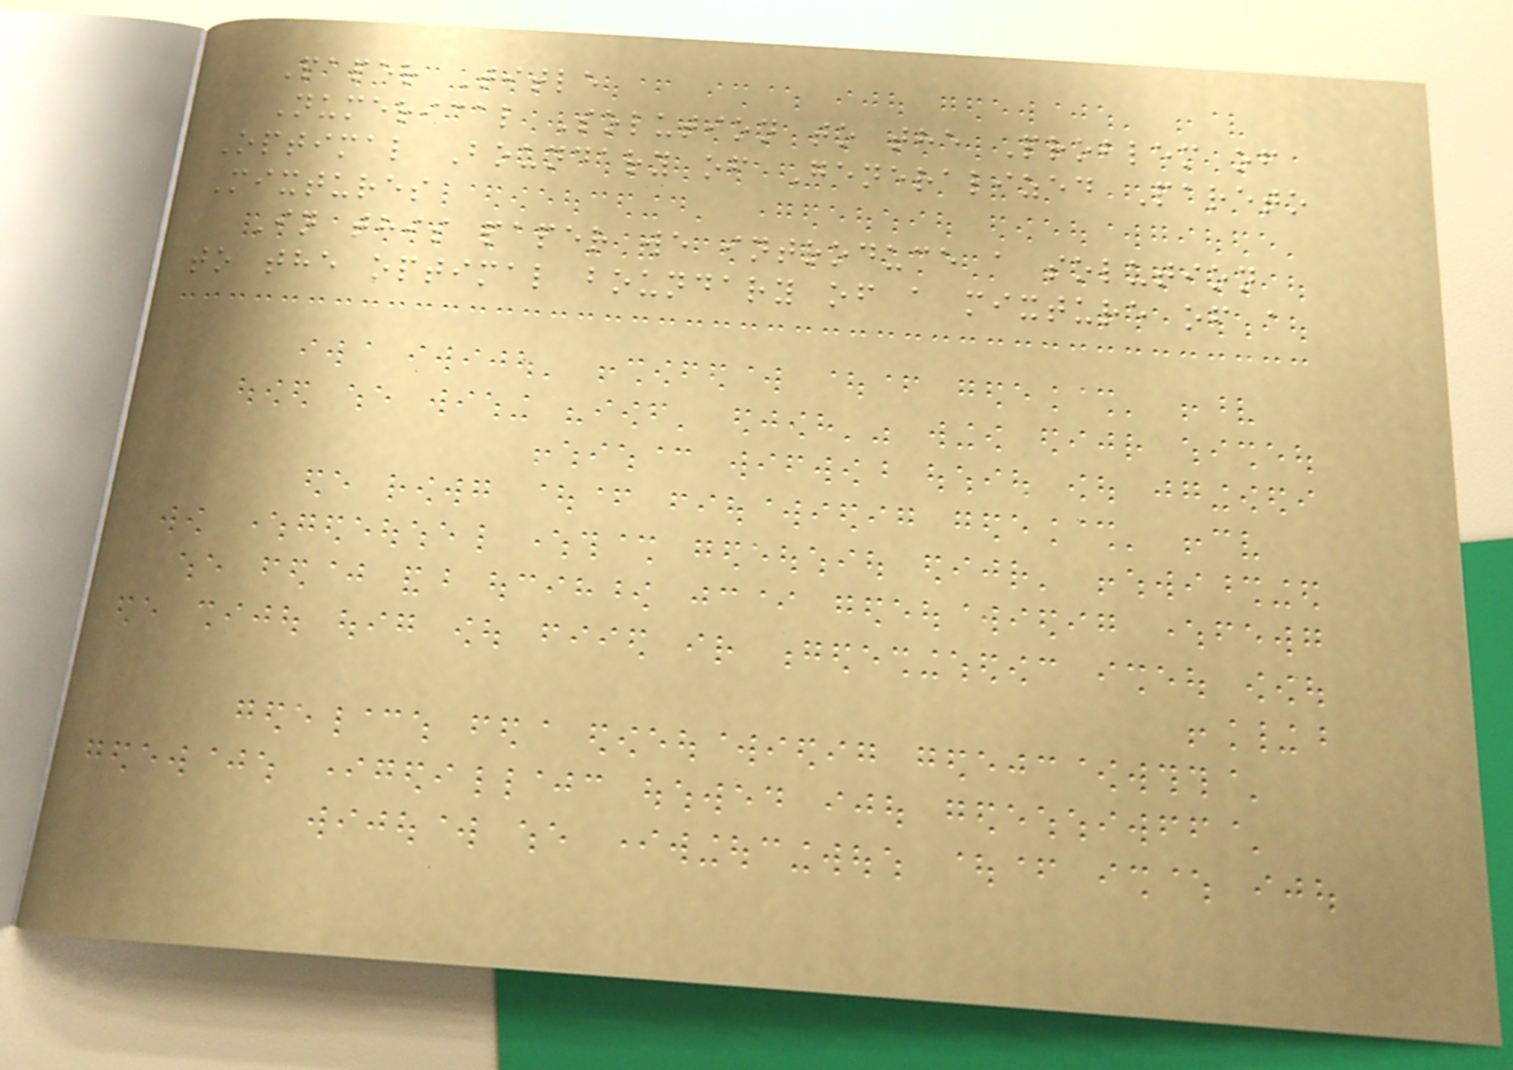Paper Title
Numerical Solution to the Problem of
Optimal Boundary of Generalized Pareto
Mixtures
In this paper we introduce a solution
to the optimal boundary of a mixture of a
